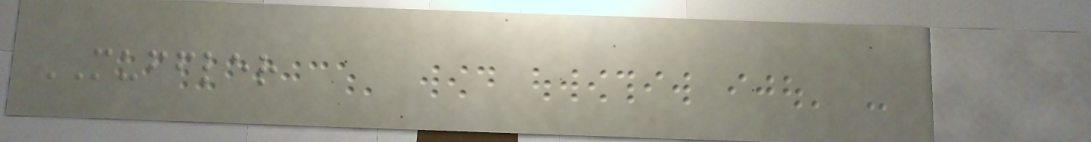MUFFLER
